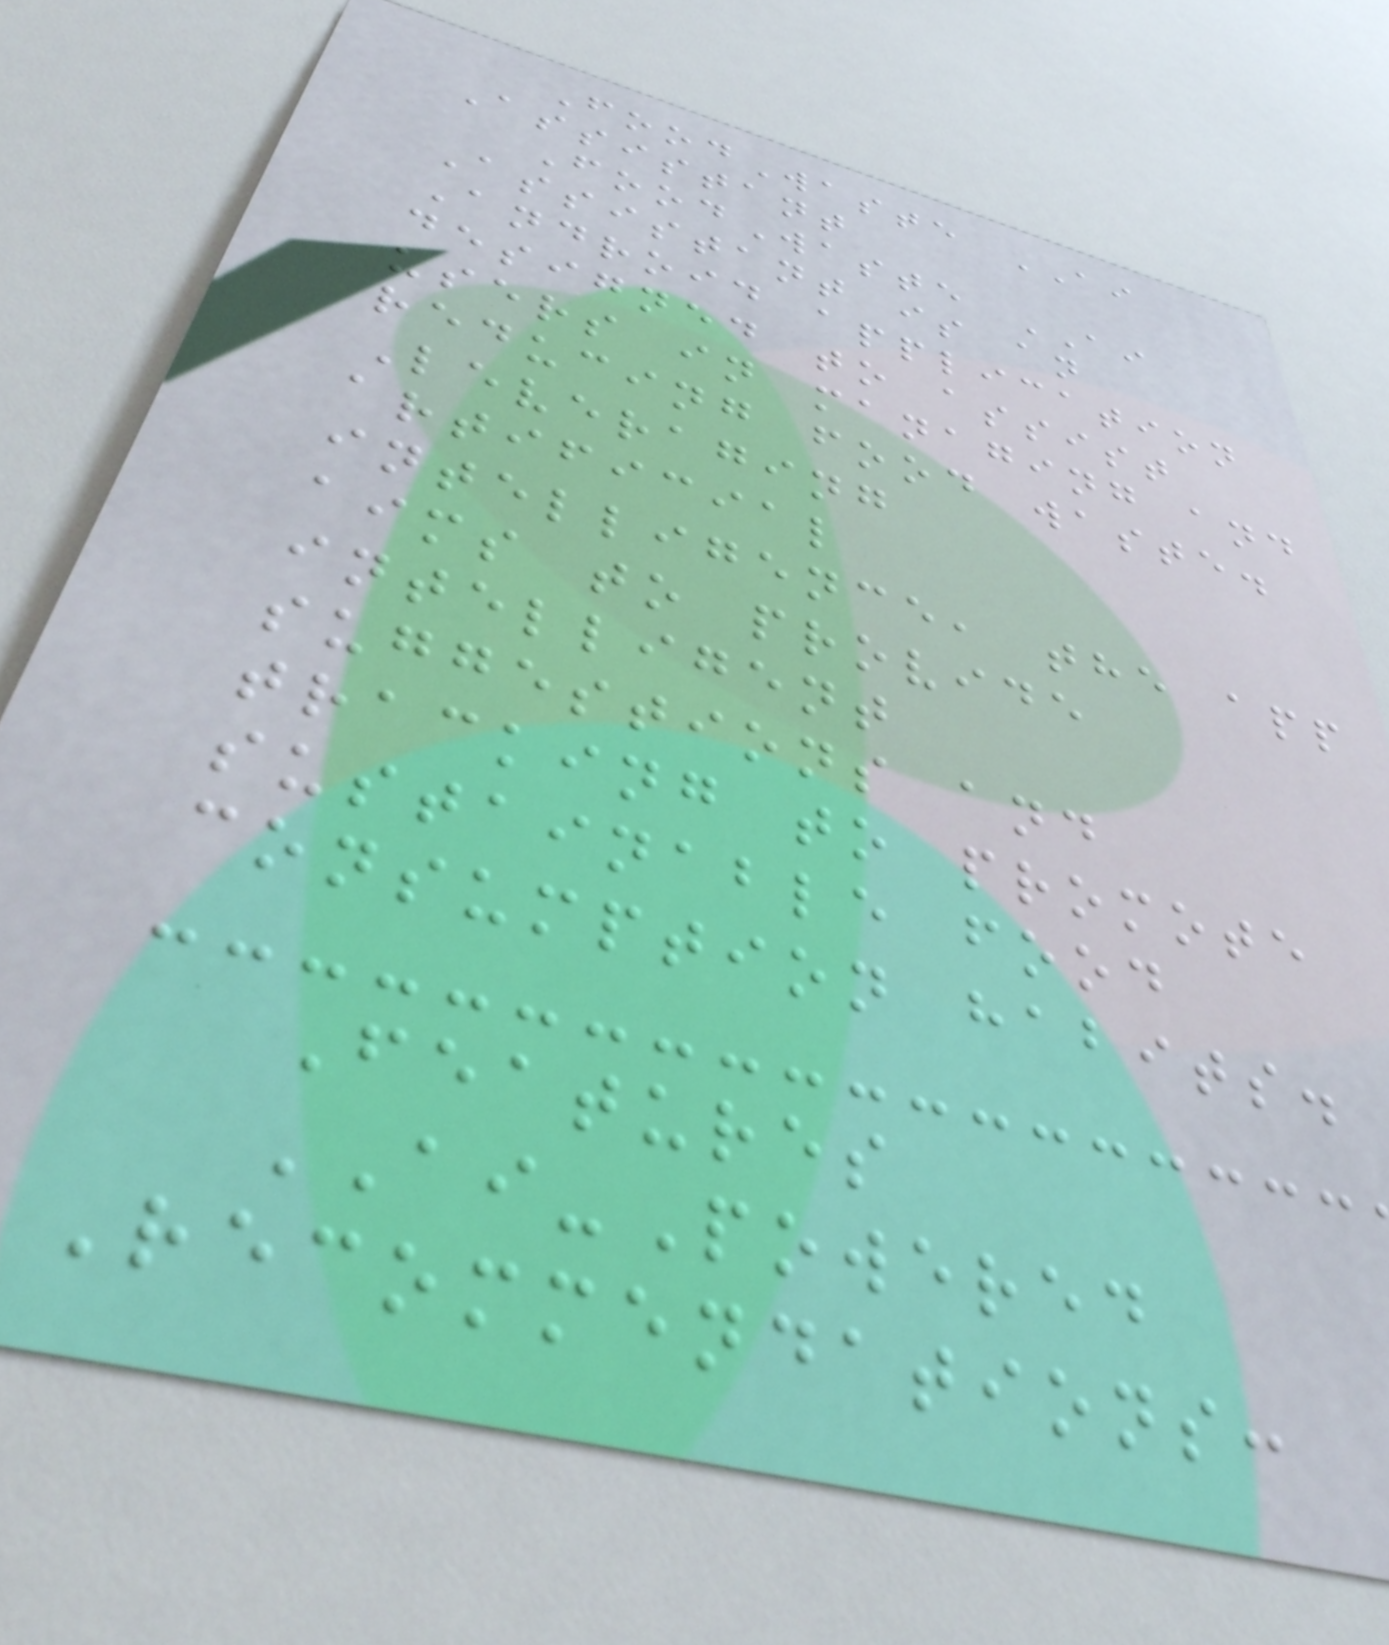FoodWaste AI
Assistant
FoodWaste AI
Assistant is an
Android application
designed to assist
users in managing and
reducing food waste.
Leveraging
artificial
intelligence, the app
aims to provide
intelligent
suggestions and
tracking to promote
sustainable food
consumption habits.
Features
AI-Powered
Recommendations:
